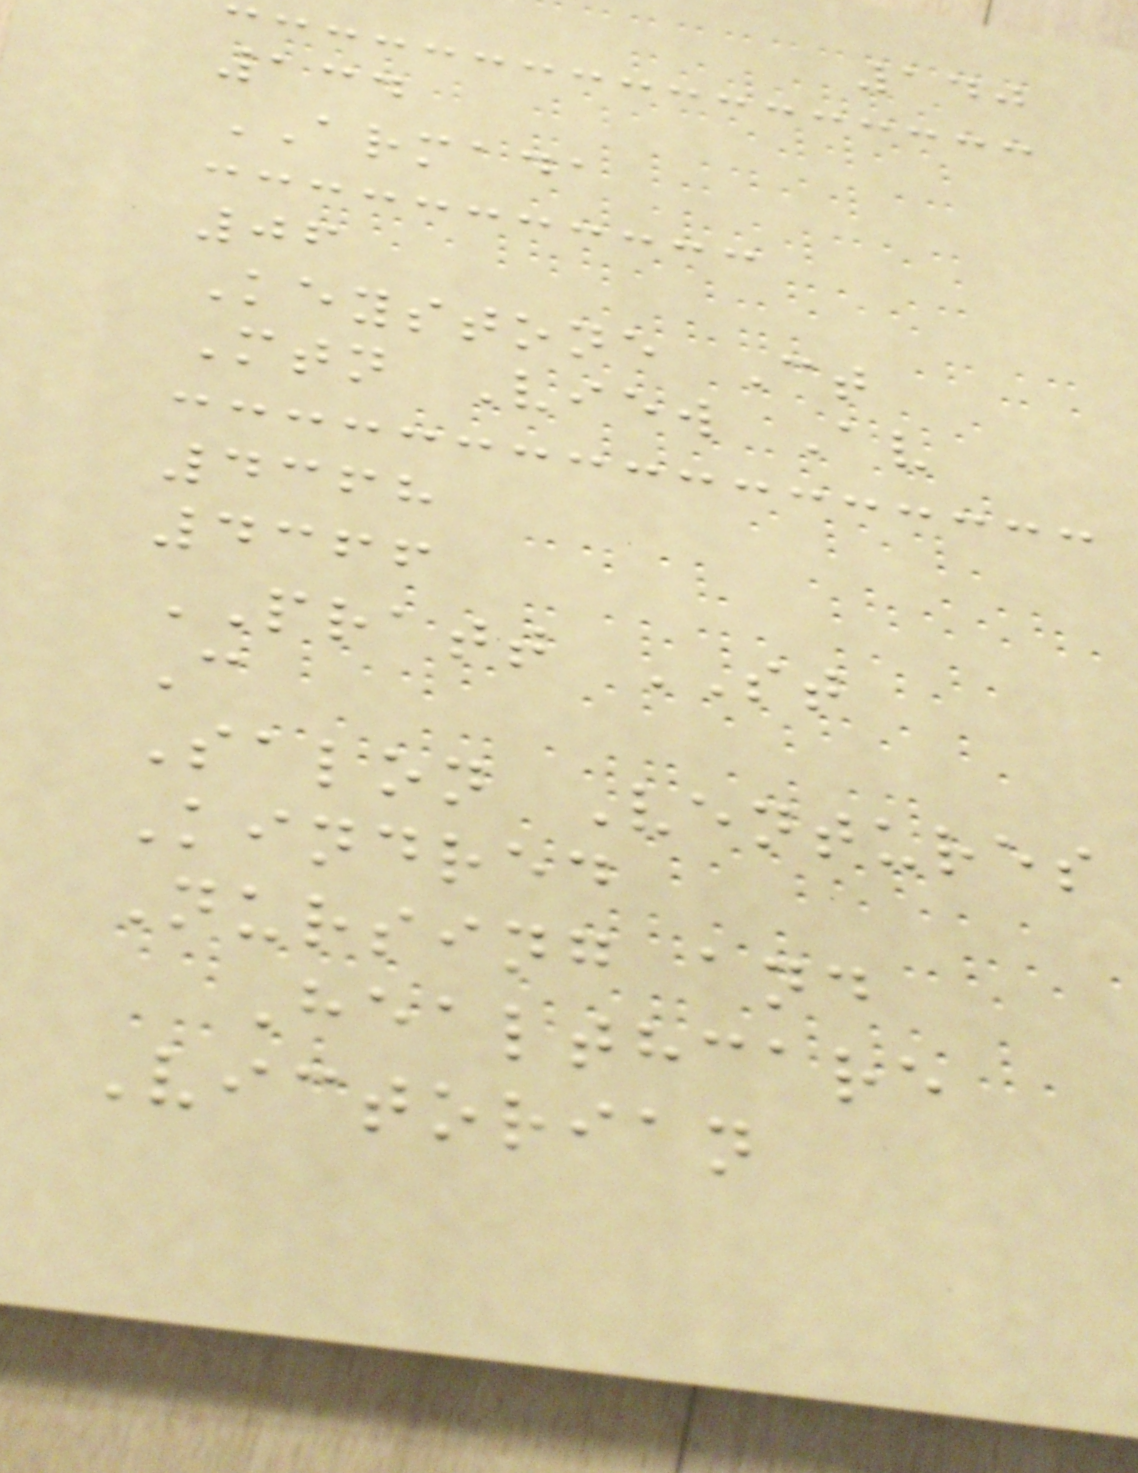140
134
ARMADA
06
Keystone Ct
Mtn View Av
4368
4366
PRATT ST
C
Salon Ventures
Kindred
Nursing and
Healthcare
Victorian
